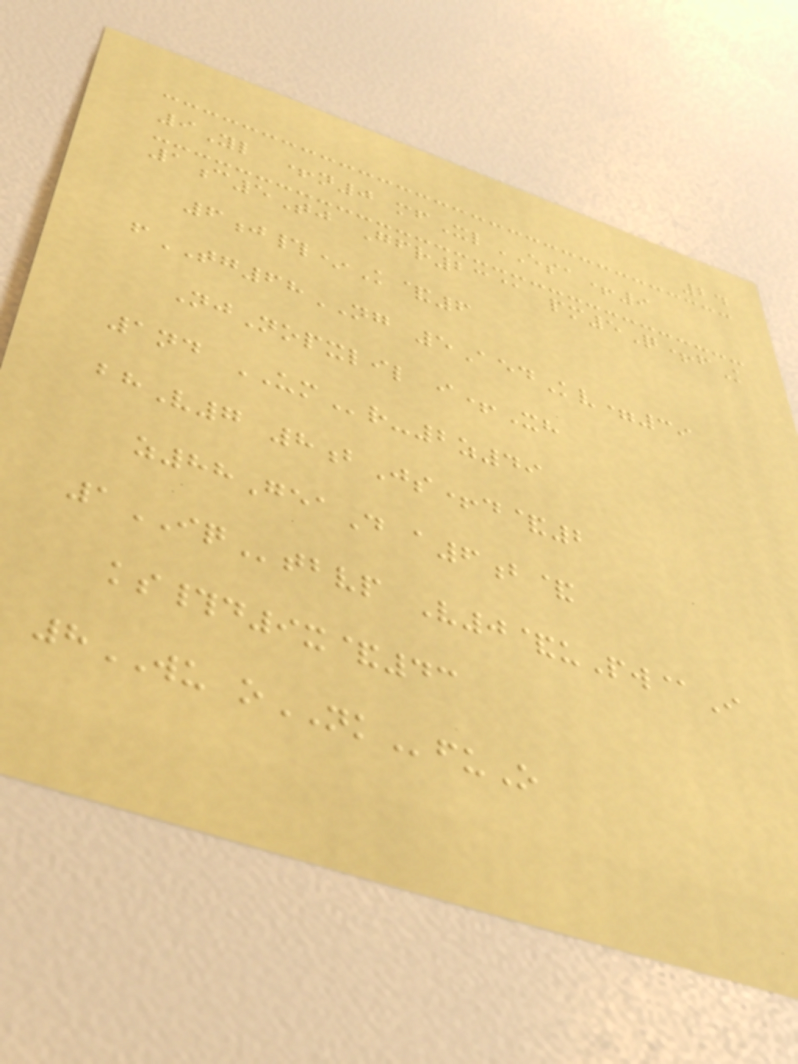24
9Yl +n0 mfXlESA+9
1c5Tj Gfr23@ pm5Q+fK
6j#*K&6
fTG68NG 5AedKv=39
NjNopxlil i+Xh
1nd UMr-2z49
bhV7 8bJs+d&2
z88GeaD a6b&
1IQtbvp V0&uPw@I
ks#d9x&43
8WU oNKfuO
